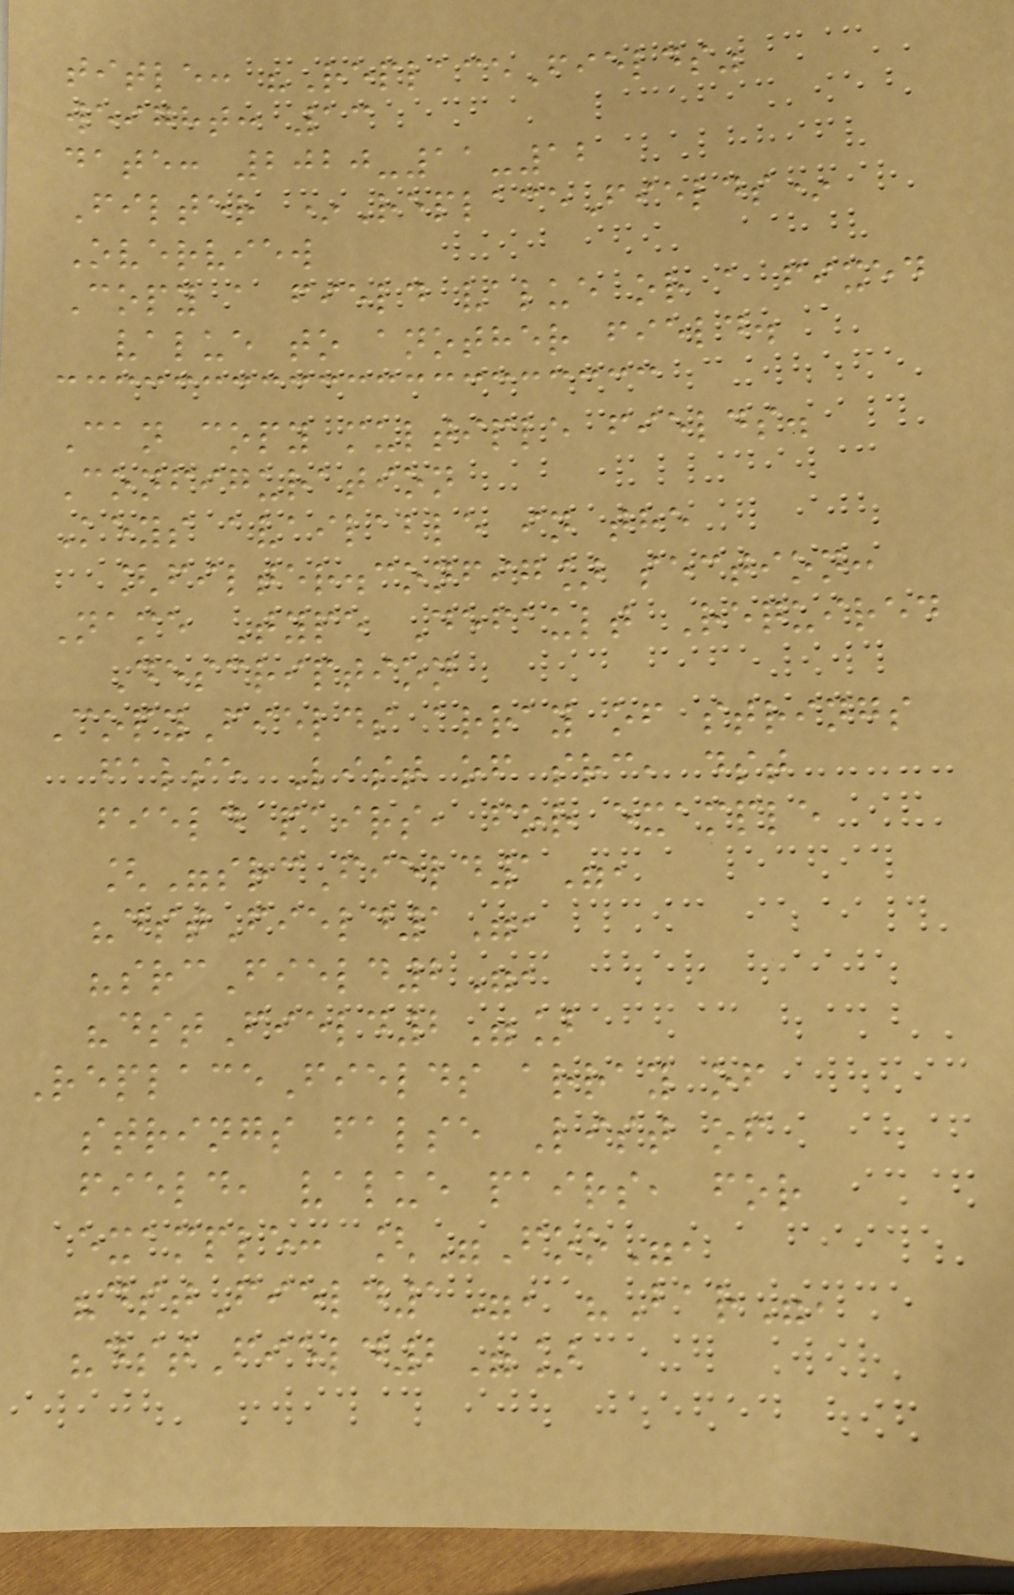title: "ReplaceFields"
weight: 13
date: 2020-11-12
Filter *ReplaceFields*
Overview
Copy a field value or a fixed
value to another field.
Can copy multiple fields.
Configuration
Keys available in the
[filter.config] section:
Name Type Default Required
Description
CopyFields array of strings
false List of src, dst
field pairs, for example
["srcField1",
"dstField1",
"srcField2",
"dstField2"]
ReplaceFields array of
strings false List of
field, value pairs, for
example: ["Foo",
"dstField1", "Bar",
"dstField2"]
